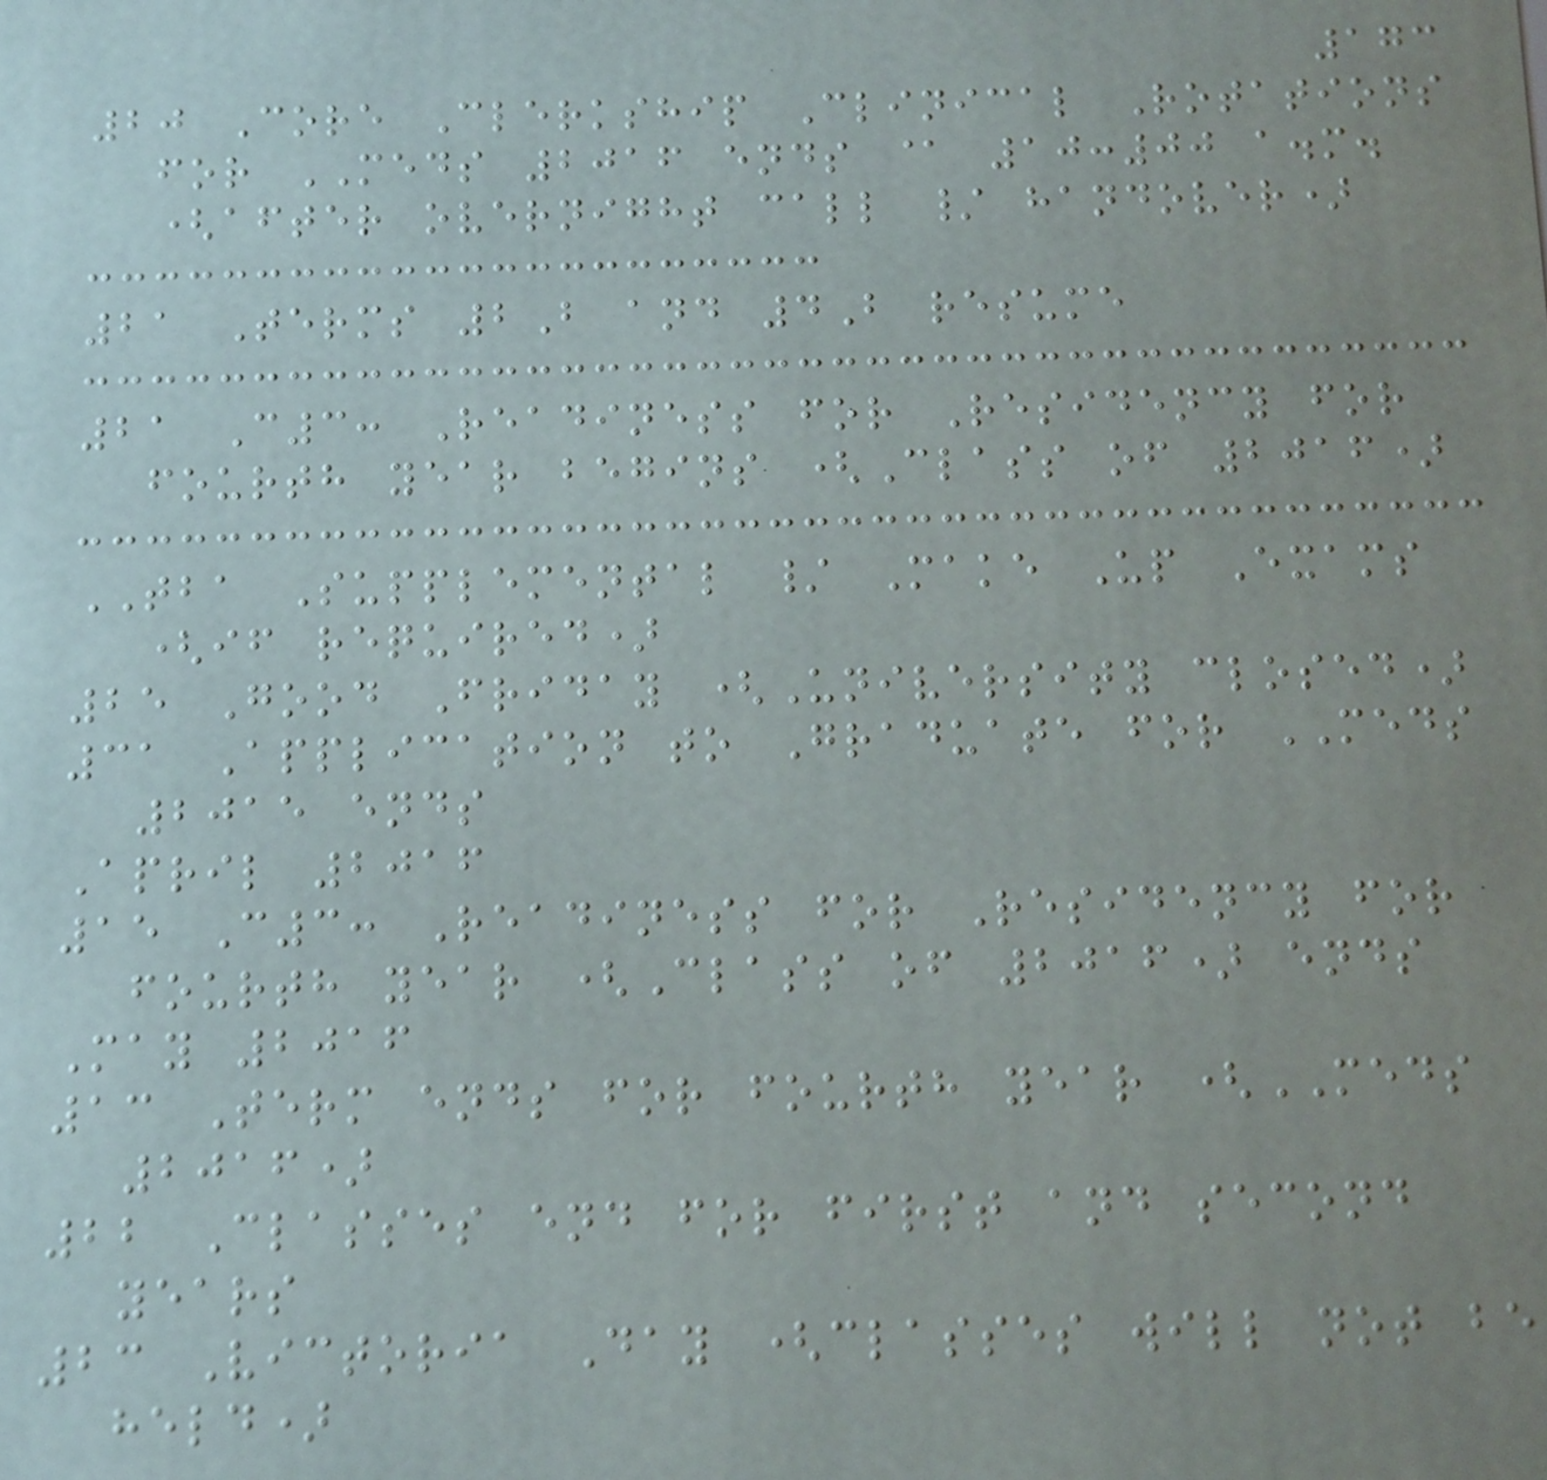173
20 Core Clerkship Clinical Rotations
for MEDS 2016 ends @ 10:00 a.m.
(after overnight call / handover)
21 Terms 2B and 4B resume
21 C3: Readiness for Residency for
fourth year begins (Class of 2016)
TBA Supplemental / Make Up Exams
(if required)
25 Good Friday (University closed)
31 Application to Graduate for MEDS
2015 ends
April 2016
15 C3: Readiness for Residency for
fourth year (Class of 2016) ends
May 2016
13 Term ends for fourth year (MEDS
2016)
22 Classes end for first and second
years
23 Victoria Day (classes will not be
held)
